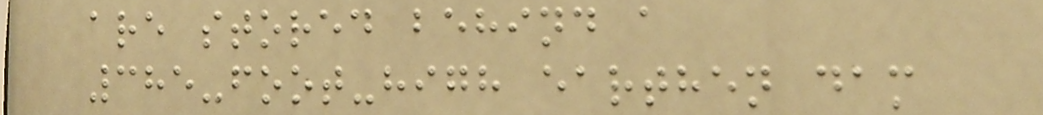are stored behind a
385-foot-high earthen dam
